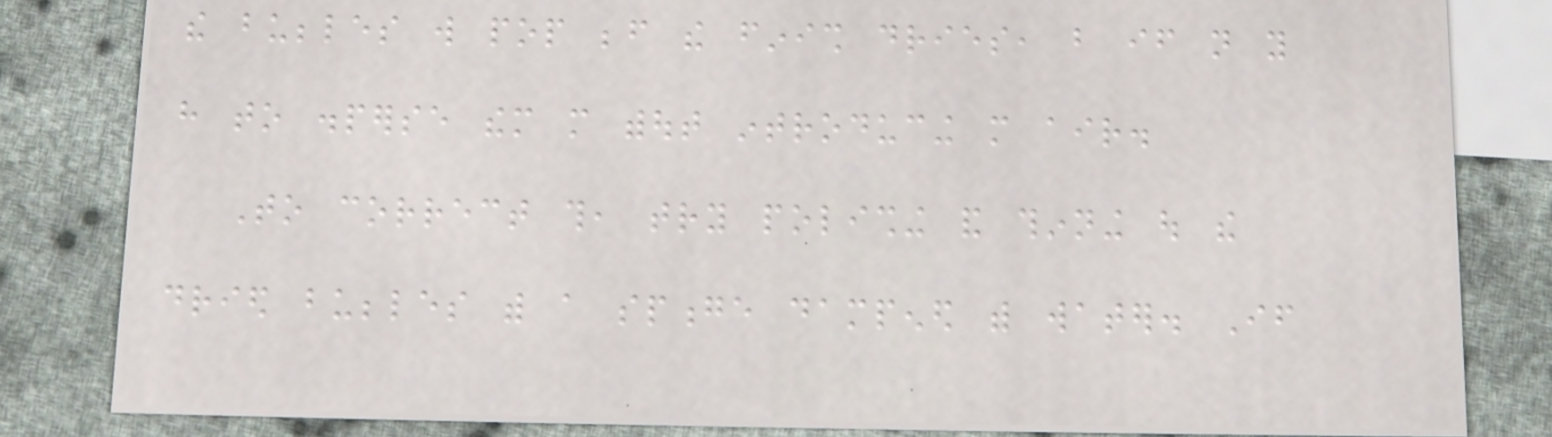the bubbles will pop before the finish dries, but if not you
have to disperse them more without introducing more air.
To correct this, try polishing and thinning out the
dried bubbles with a sponge dampened with water. If
